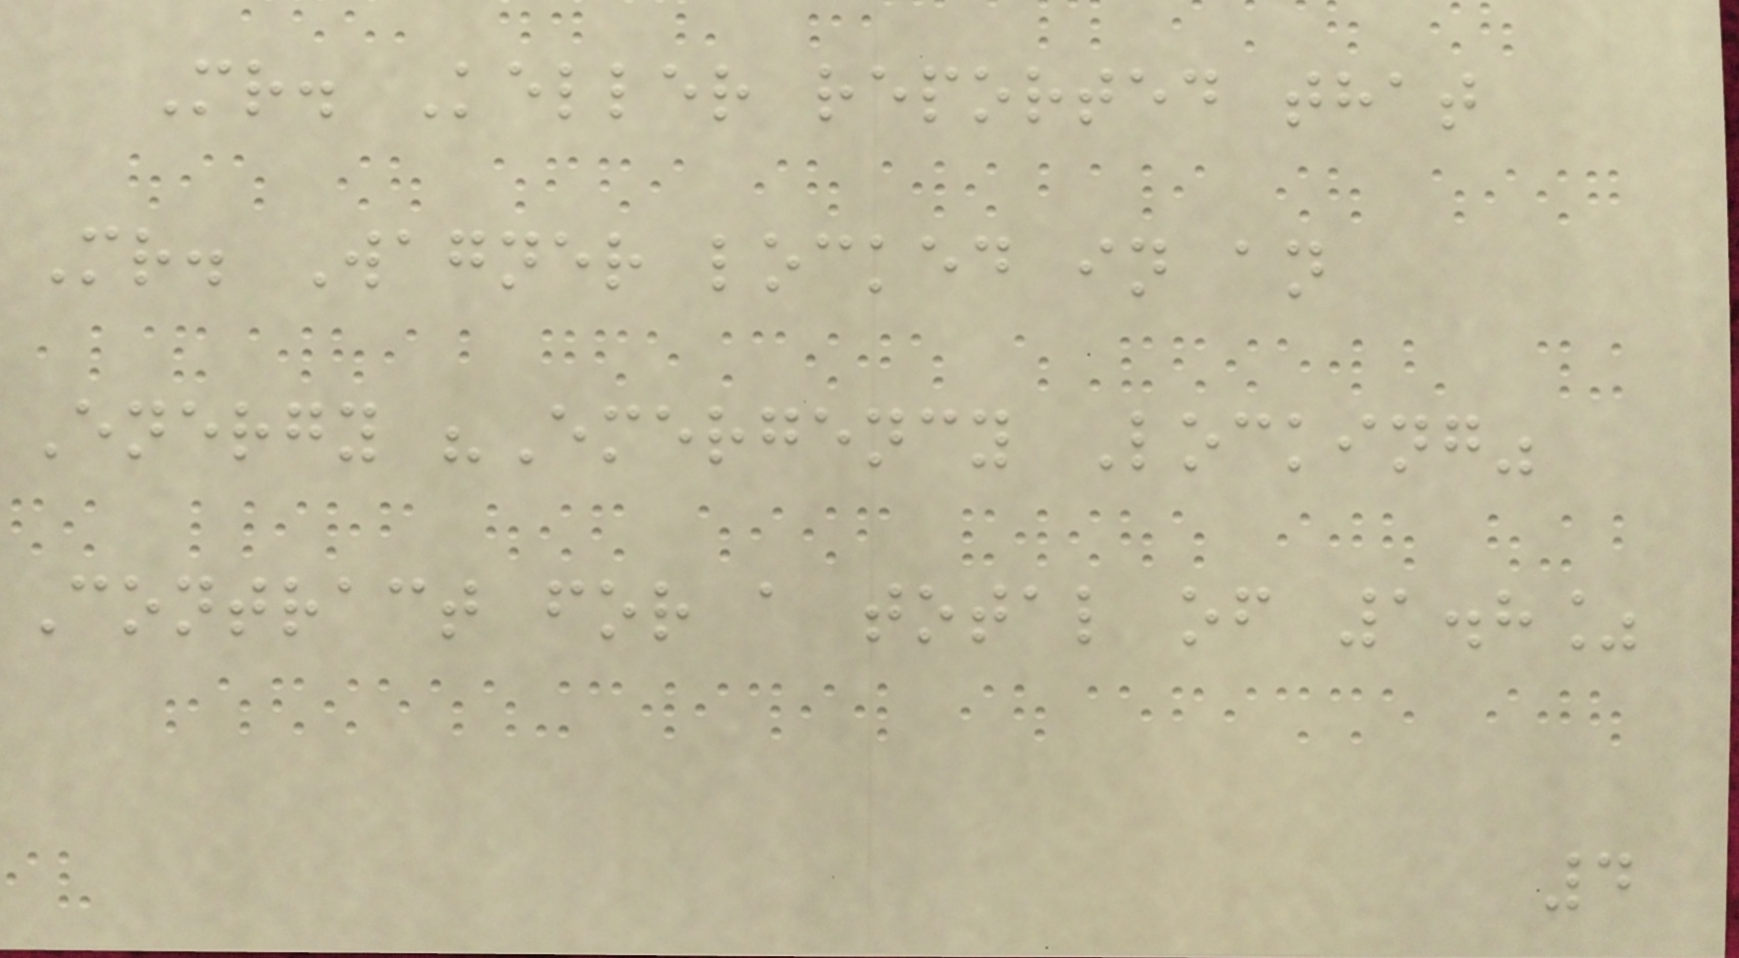Mr. Keller reported that
Mr. Wagner locked in an
Energy "Emergency Locking"
Contract for a total of 1.8%
4
